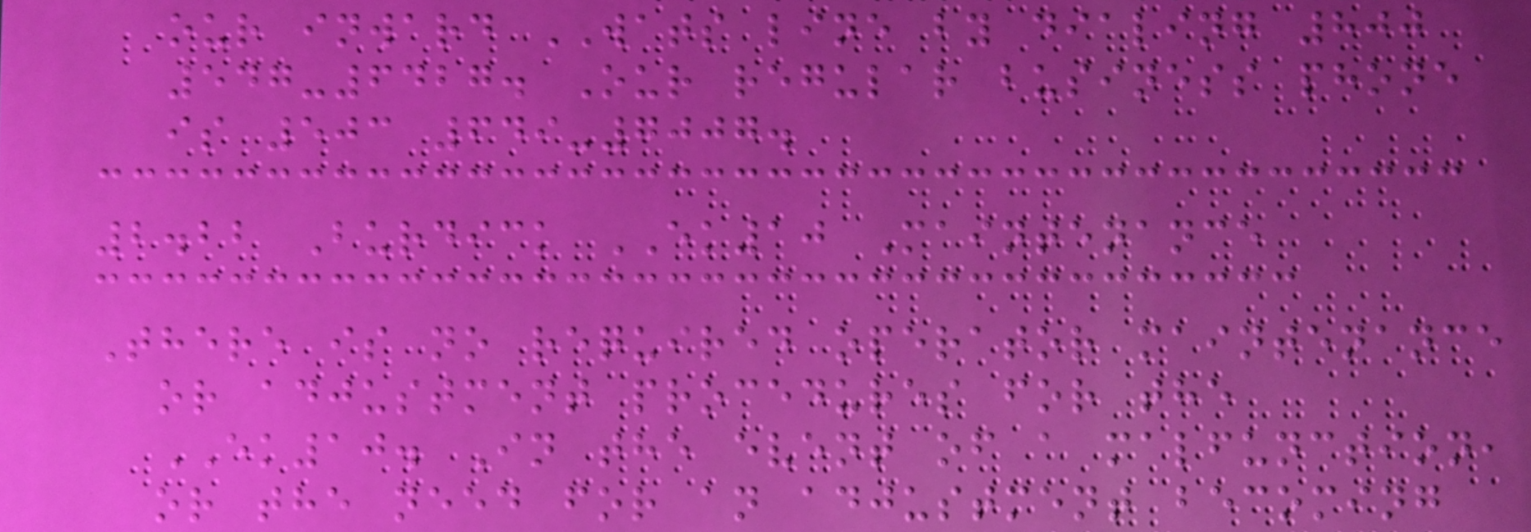our inward WATS line by dialing 800
547-6427. Our regular business phone
is 503 649-7007.
2.22 Burdick EK10 Maintenance
There is no required operator maintenance
or adjustment procedures for the
EK10. In the event of a malfunction,
or the need for an adjustment becoming
